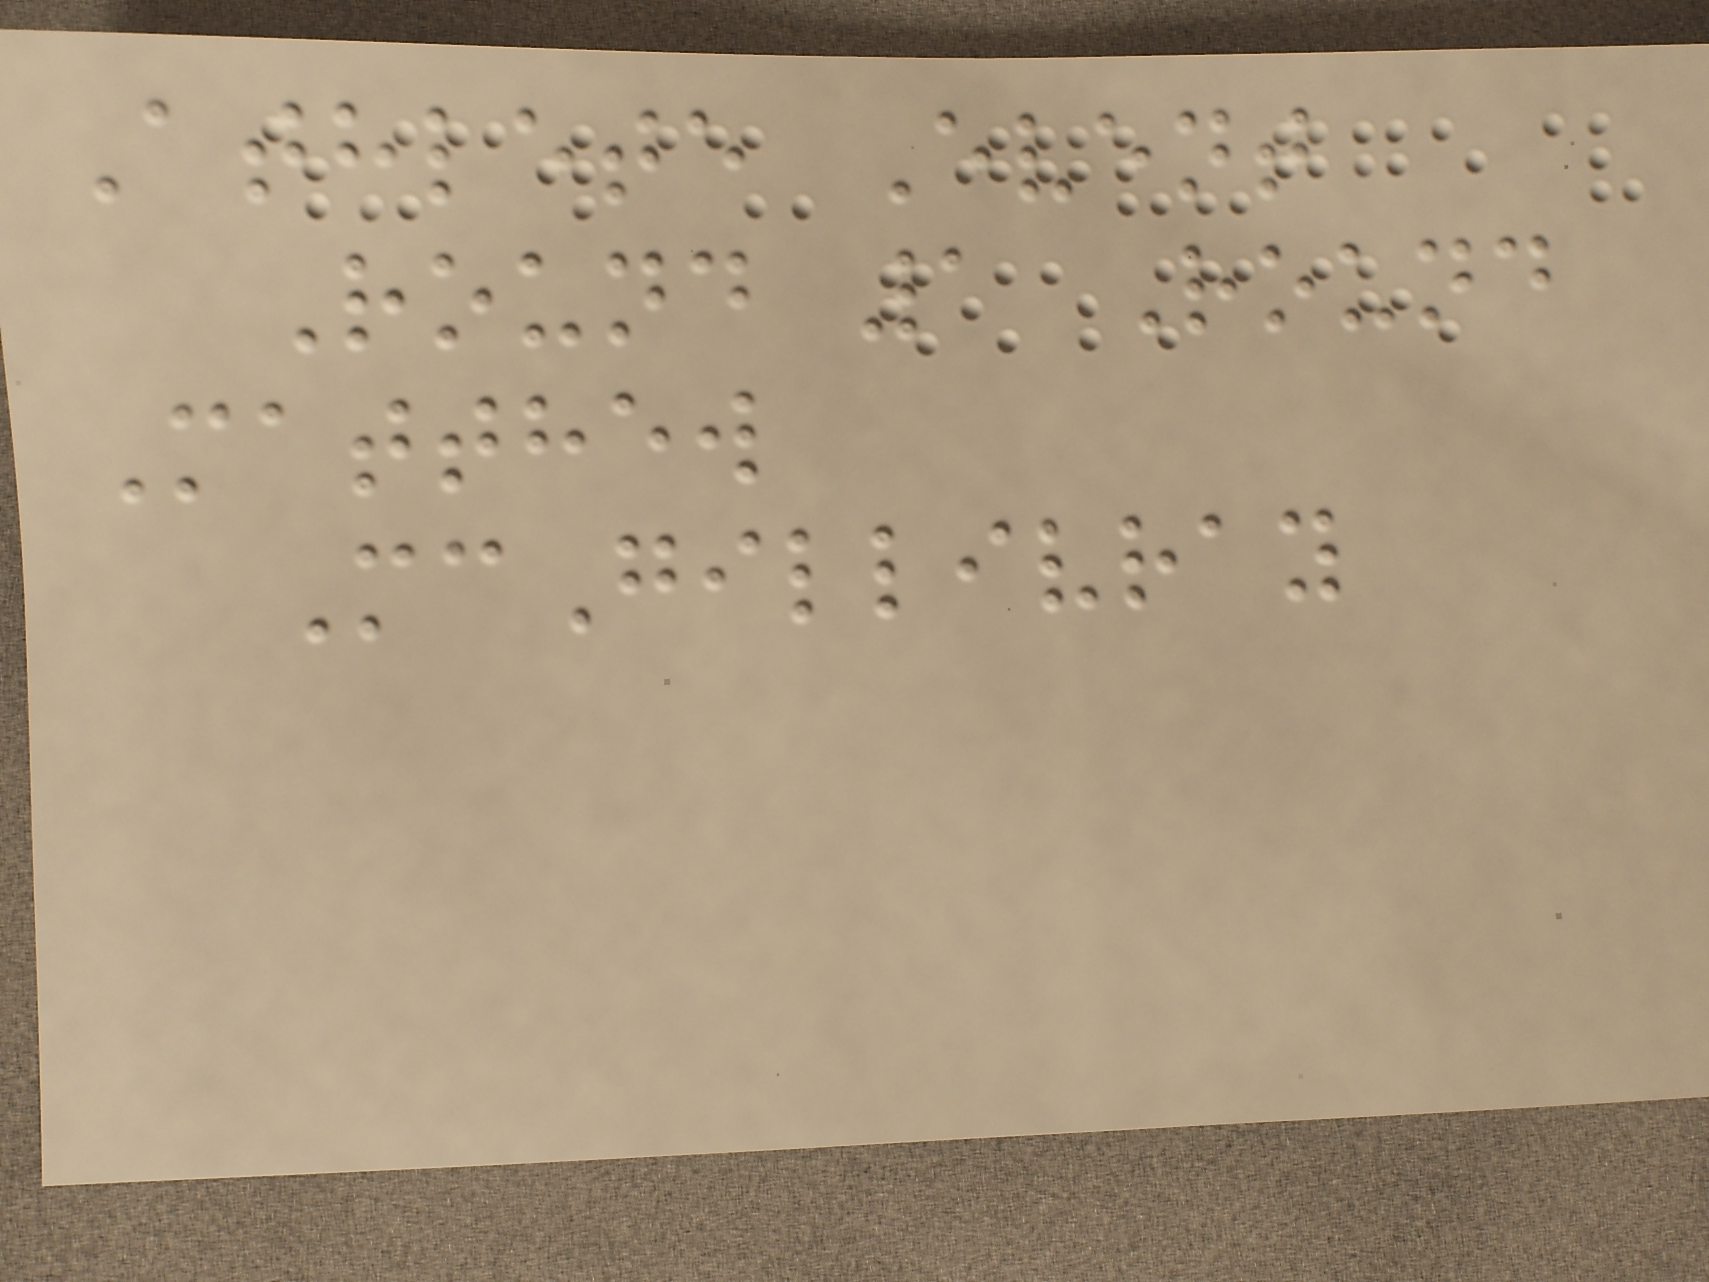Athlete Event
Round 1 Round
Matthew
McGillivray
